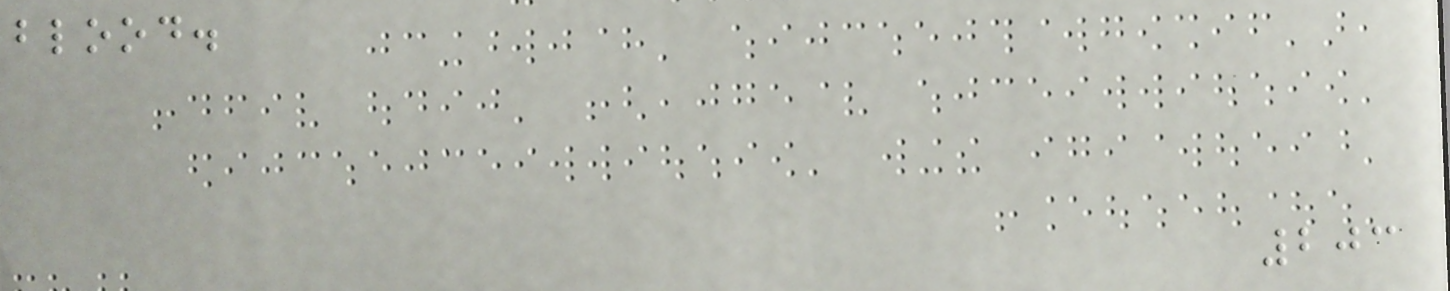blood.
203
